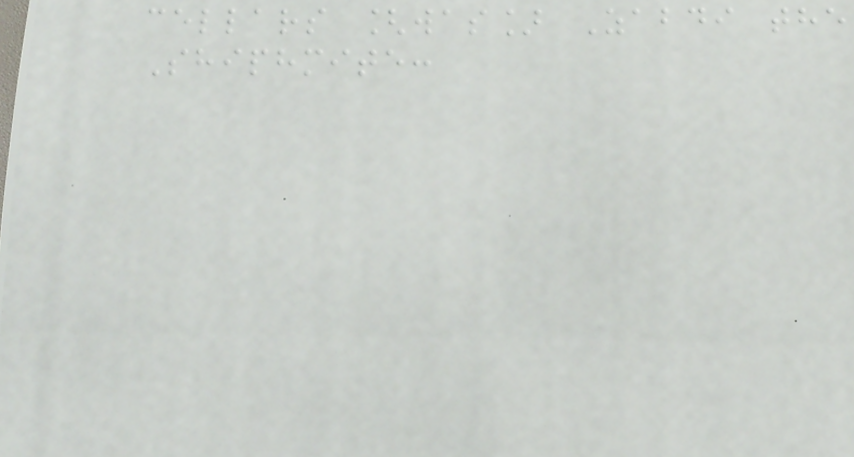cellars [was] Zabdi the
Shiphmite:
